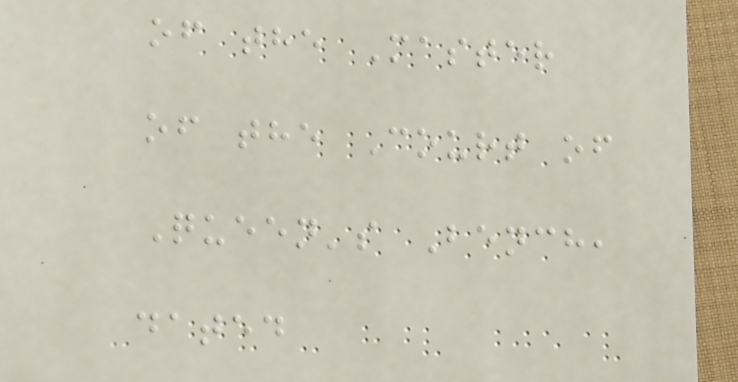of the Master
of the Court of
Queen's Bench,
dated
